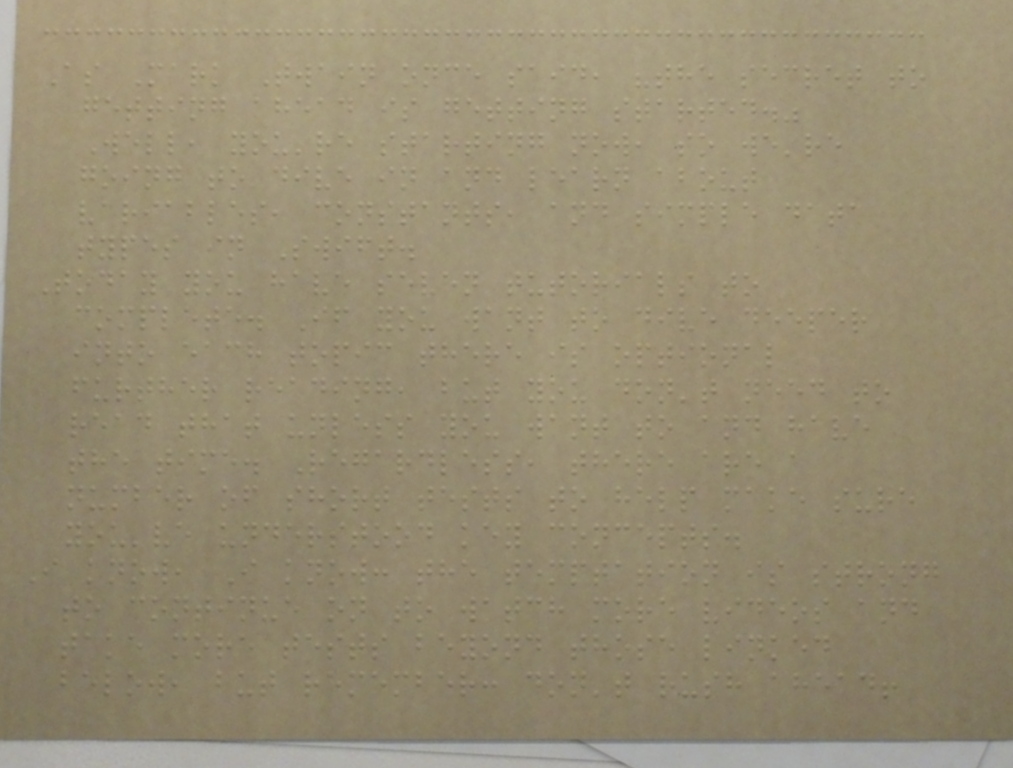As Mark Twain once said, "the secret to
getting ahead is getting started."
Well, you're starting now, so we're
going to dive in and learn about
variables, constants, and simple data
types in Swift.
Today you have seven tutorials to
complete. If you want to dive deeper
into each topic there is optional
further reading, but you don't need to
read that unless you want to and have
the time. Regardless, there are a
number of short tests to help make sure
you've understood key concepts.
I know, I know: the temptation is strong
to continue on to watch more videos and
take more tests beyond those linked
below, but remember: don't rush ahead!
